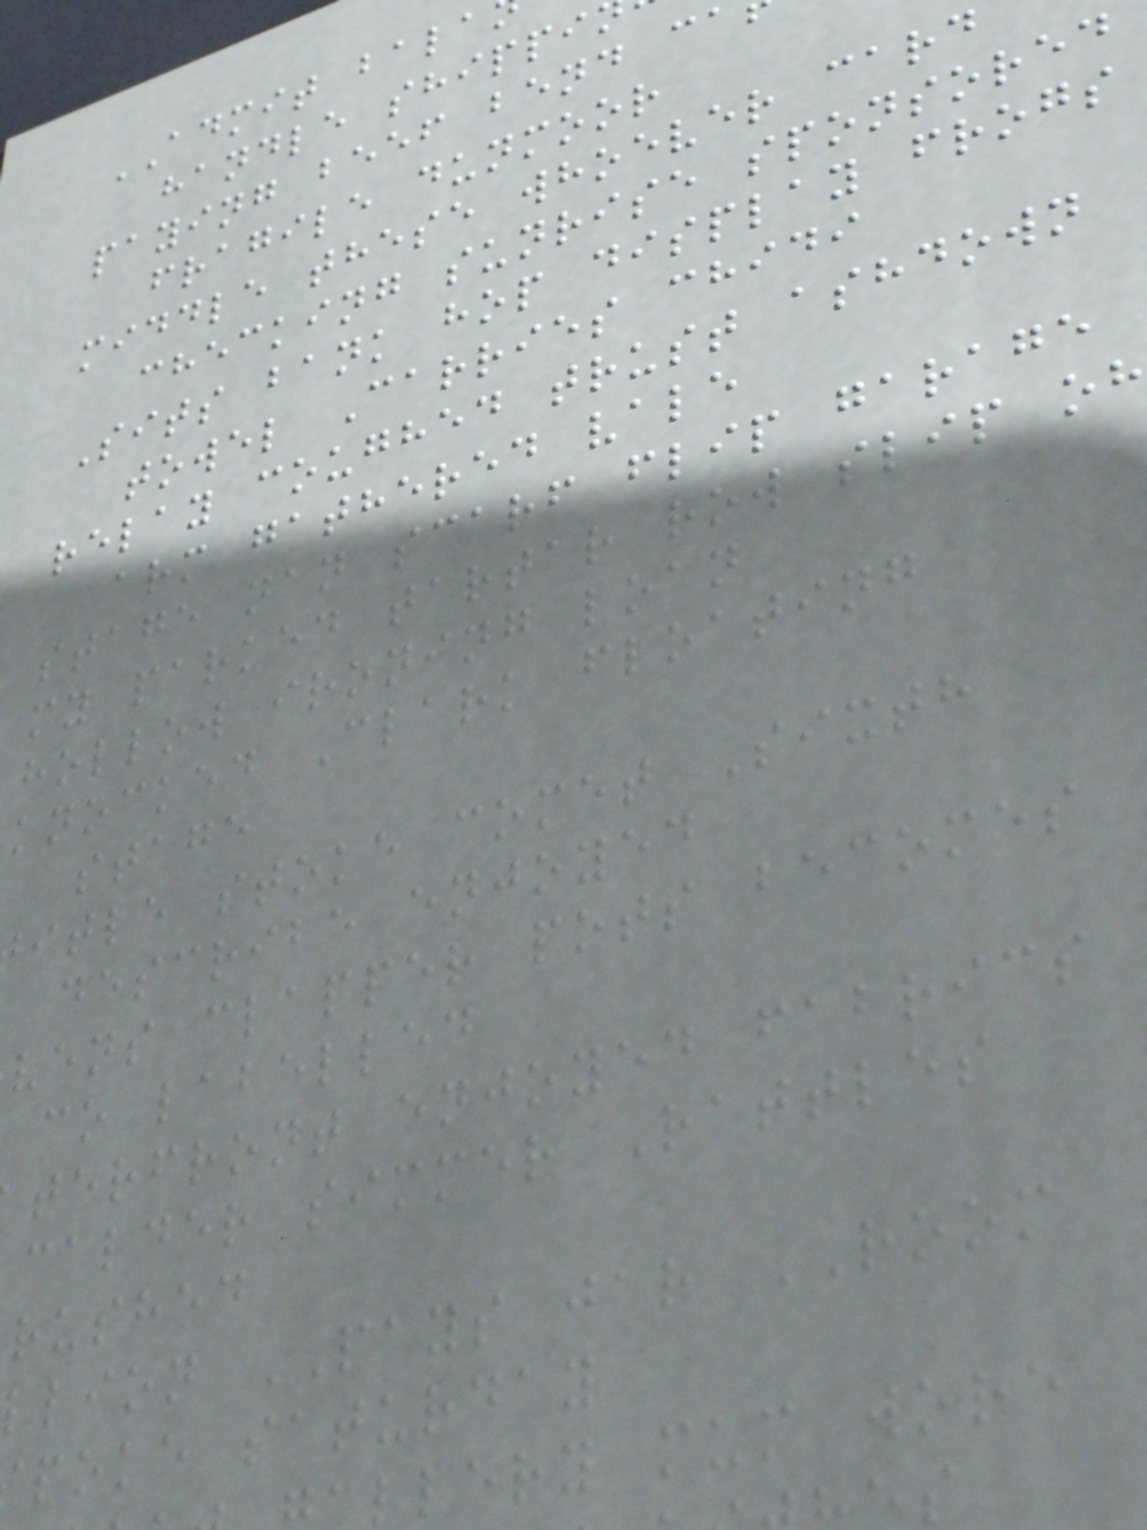ADMIT bala
handle shippi
paying beef bend c
fragile dunmoor
middle these whoever card
checking sunrise sponsored
Sits bank hop display frogs
towel Carries chidi
relay coughed trust ashdown
arm gathered vale
stage nan scarf flip garage
my parked tartar row slip oh
hollow ironing loan
knocked Clark floating
stage
itle stoke comet Sixth
describe enjoyed
vens clapper pots becomes
co labelled
terfront enjoyed fabrics
calder simmer Rattles
rushed
llion PAYS jar ROOM
poke saturday
llery mum wore
